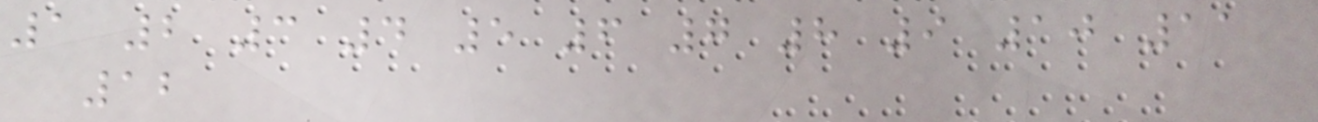1 2 3 4 5 6 7 8 9 10 11
12
